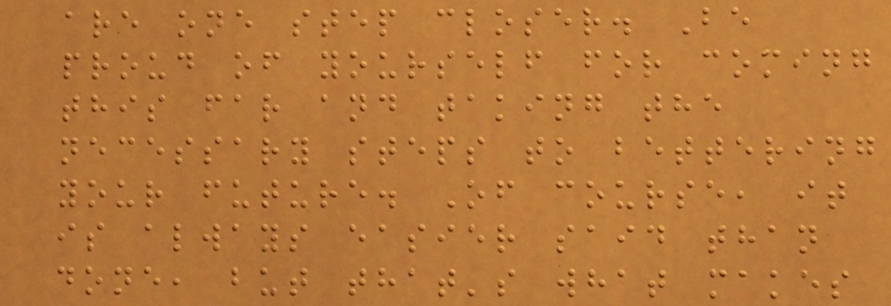are one step closer. Be
proud of yourself for coming
this far and taking the
necessary steps to bettering
your future. Of course, it
is always easier said than
done, but that's what makes
